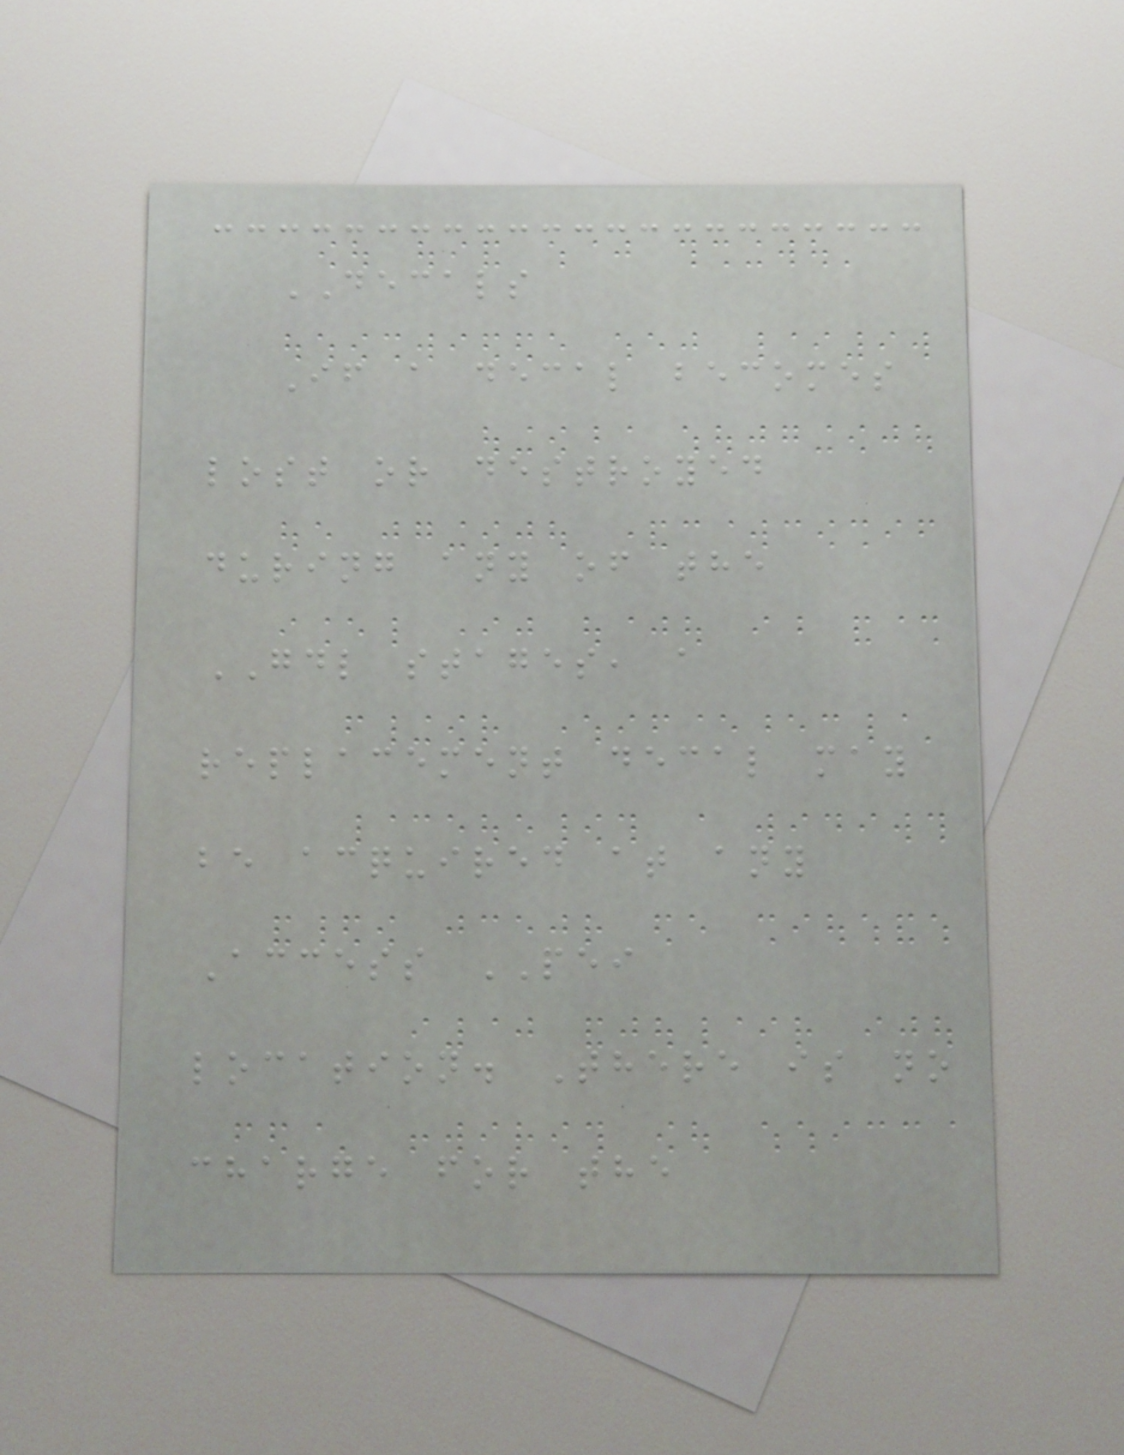DECALS
If a decal becomes
lost or destroyed
during any of the
GDL stages, a
replacement decal may
be acquired at any
Access PEI
location. There is no
charge for the
